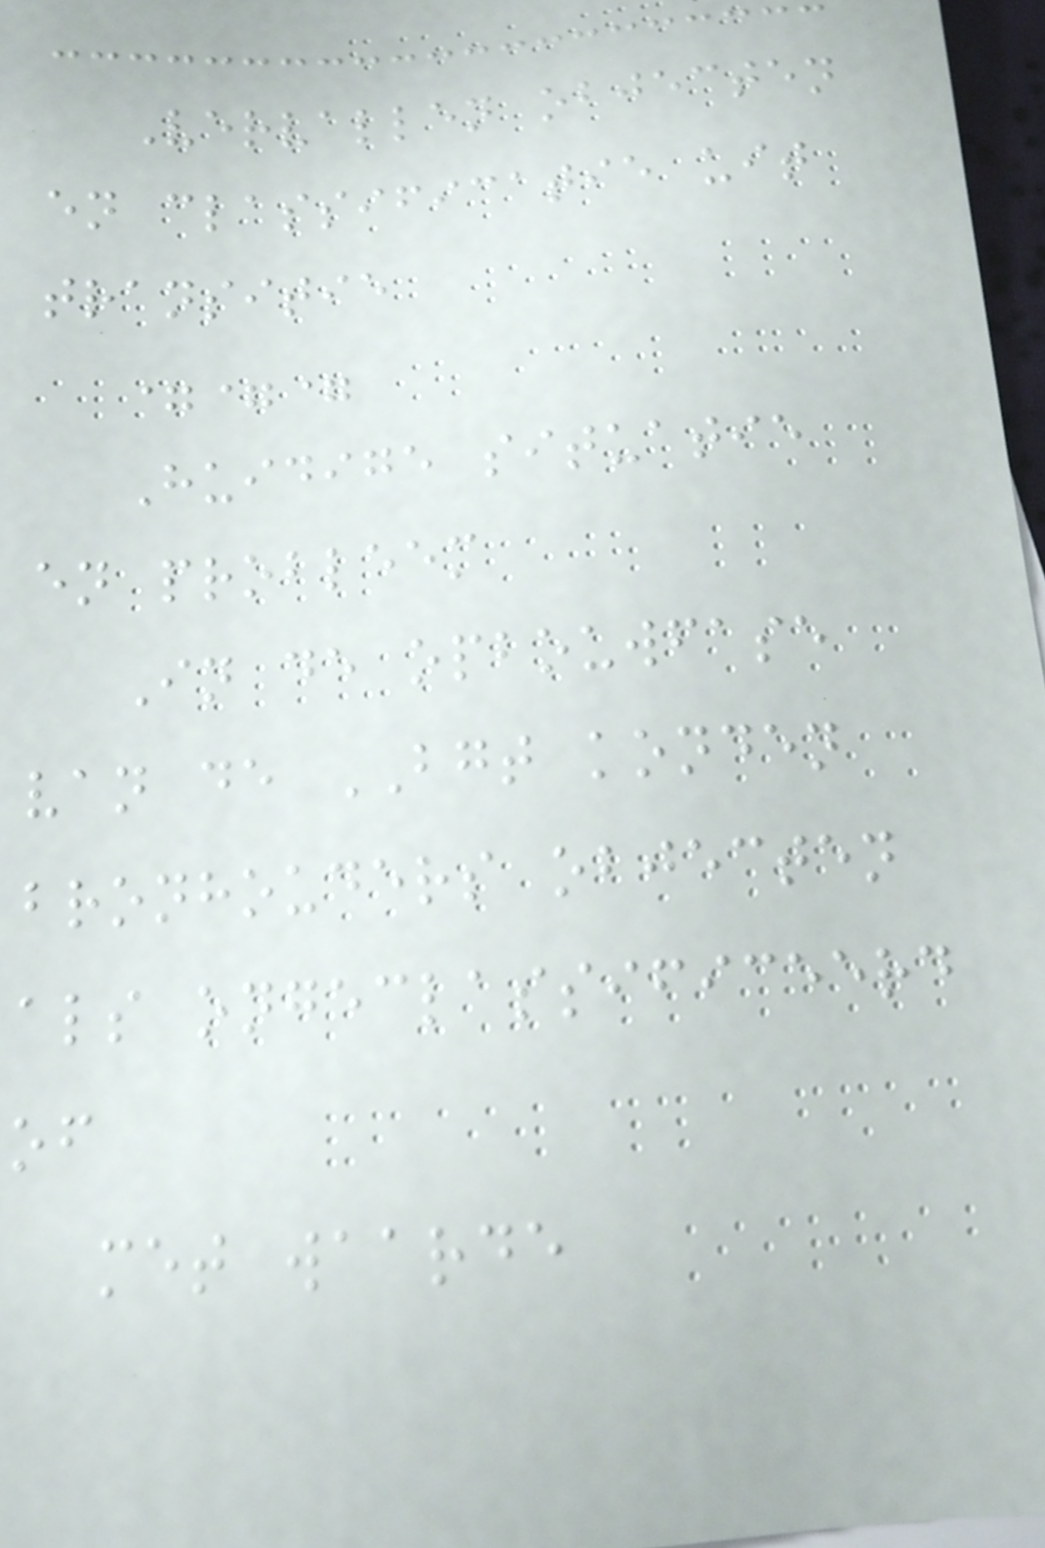Vervallen objecten
en classificatie uit
transitie
===
Huidige situatie
en probleem
In de opbouwfase
van de BGT konden
bronhouders objecten
als ongeclassificeerd
of
met waarde
